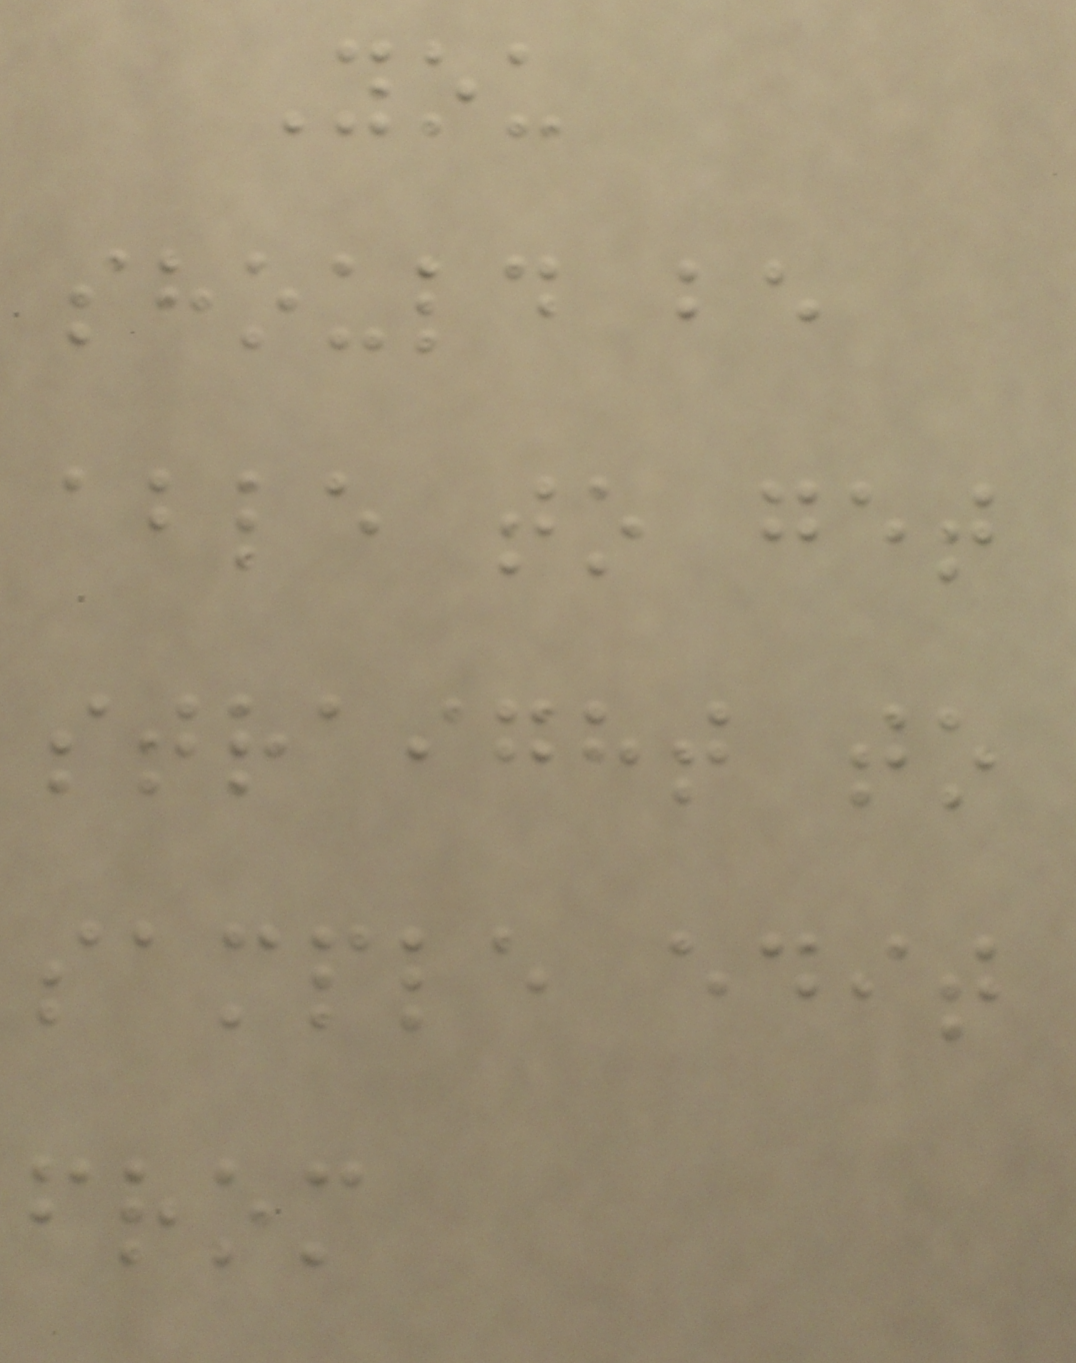You
should be
able to get
straight to
sample edit
from
